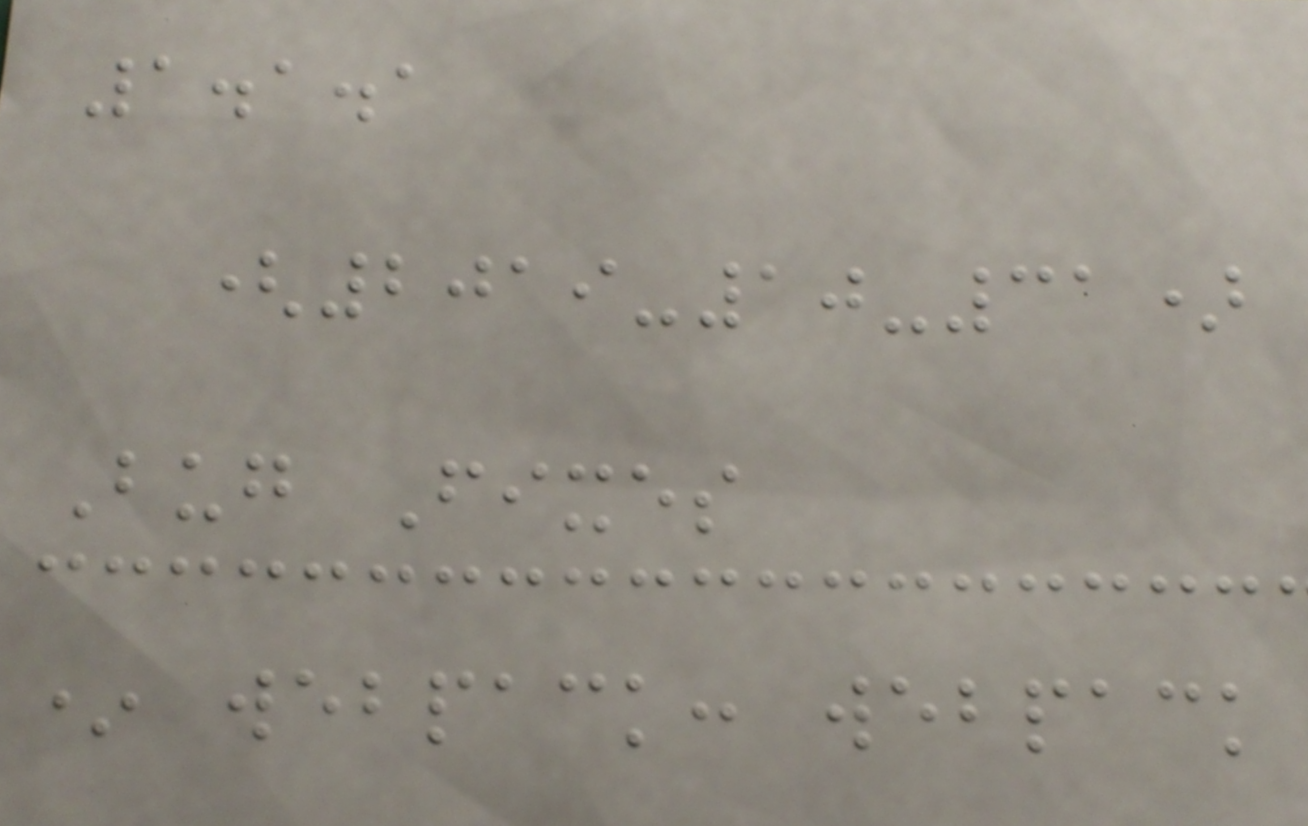1.1.1
(2019-10-31)
Bug Fixes
* webpack: webpack
